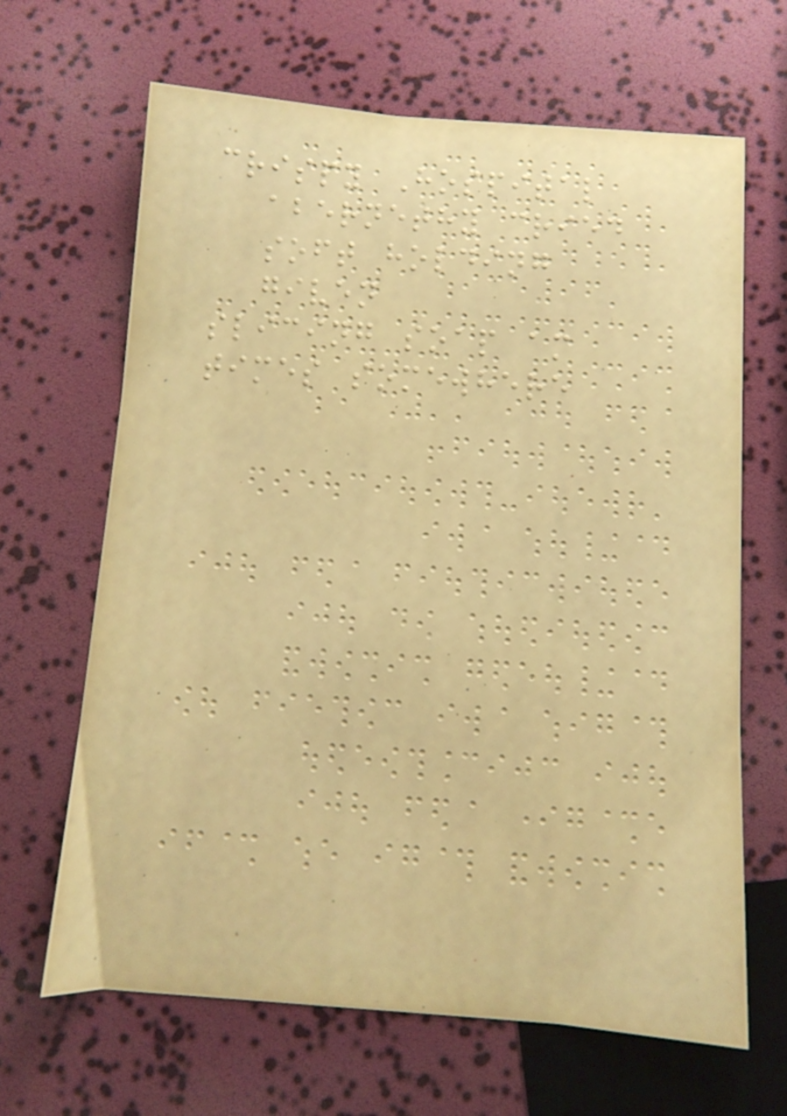crispy Hospital
abernethy cried
soft holding
given
slicing soap am
times somewhere
